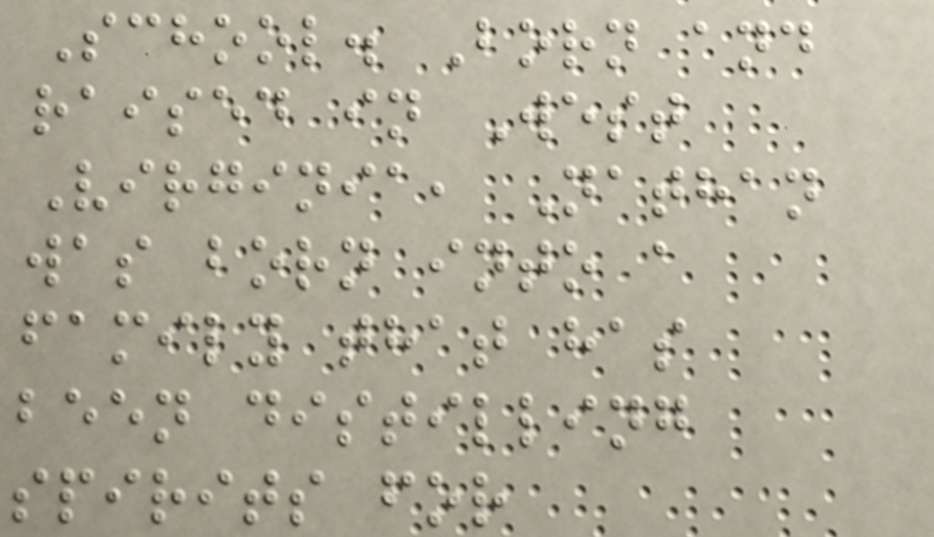School. Born and
raised in West
Virginia, Nathan
was born into a
family that has
been distilling
spirits for
